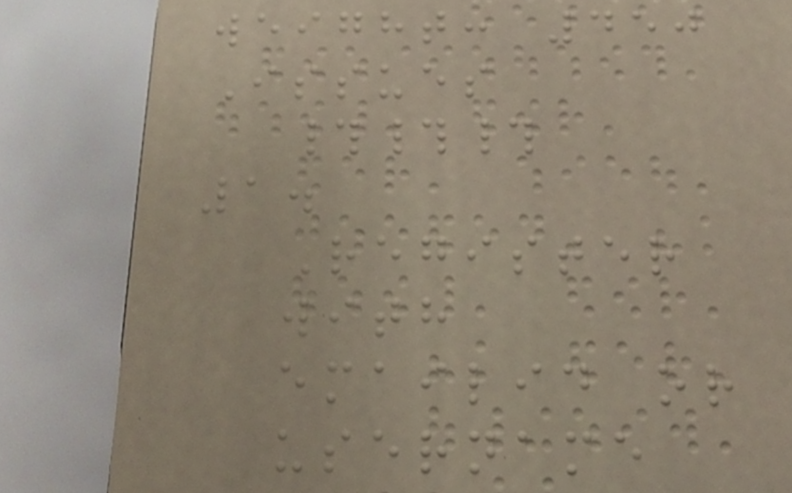weight: 450
Issues
###
1.
Register
with
emailid or
username
